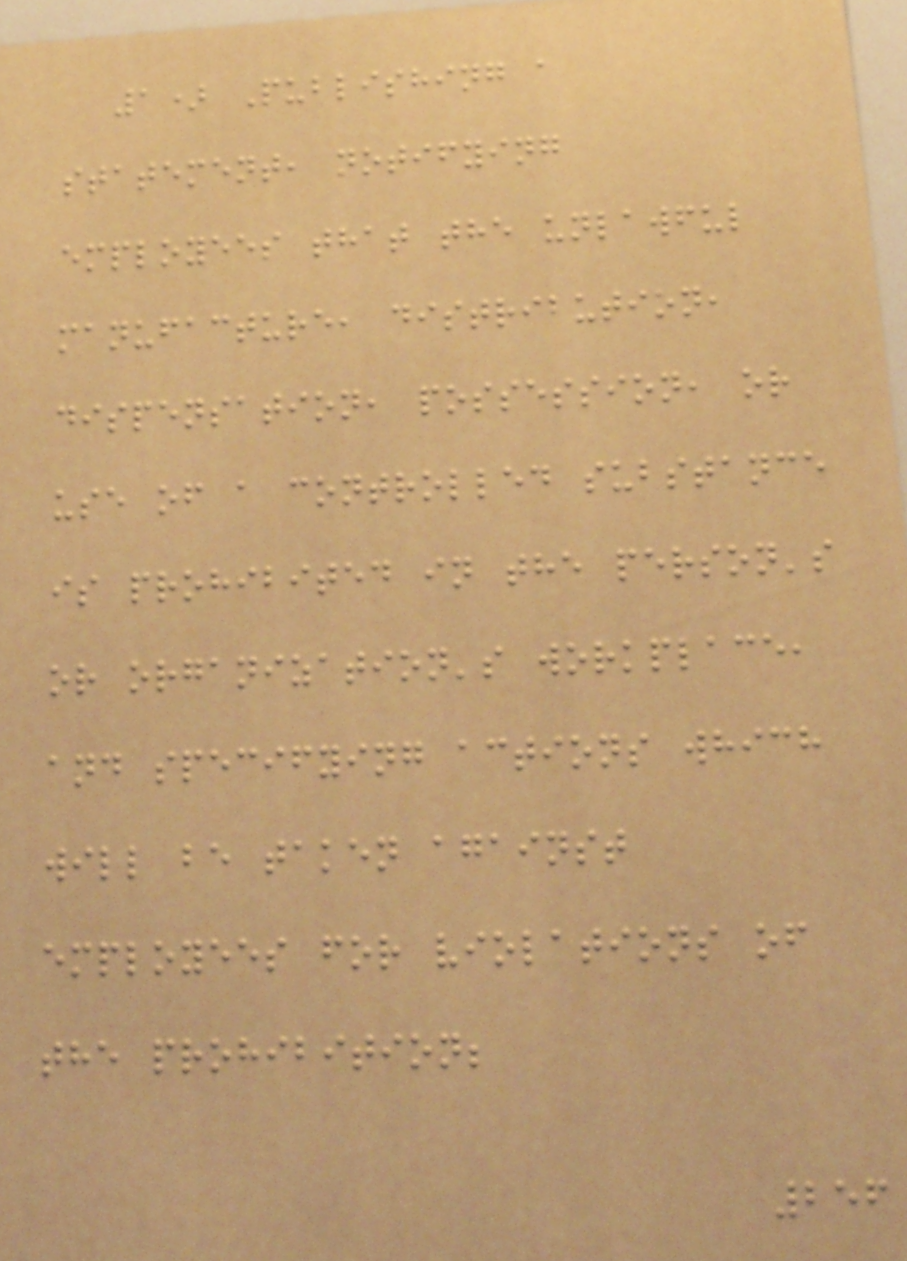1) Publishing a
statement, notifying
employees that the unlawful
manufacture, distribution,
dispensation, possession, or
use of a controlled substance
is prohibited in the person's
or organization's workplace,
and specifying actions which
will be taken against
employees for violations of
the prohibition;
256
